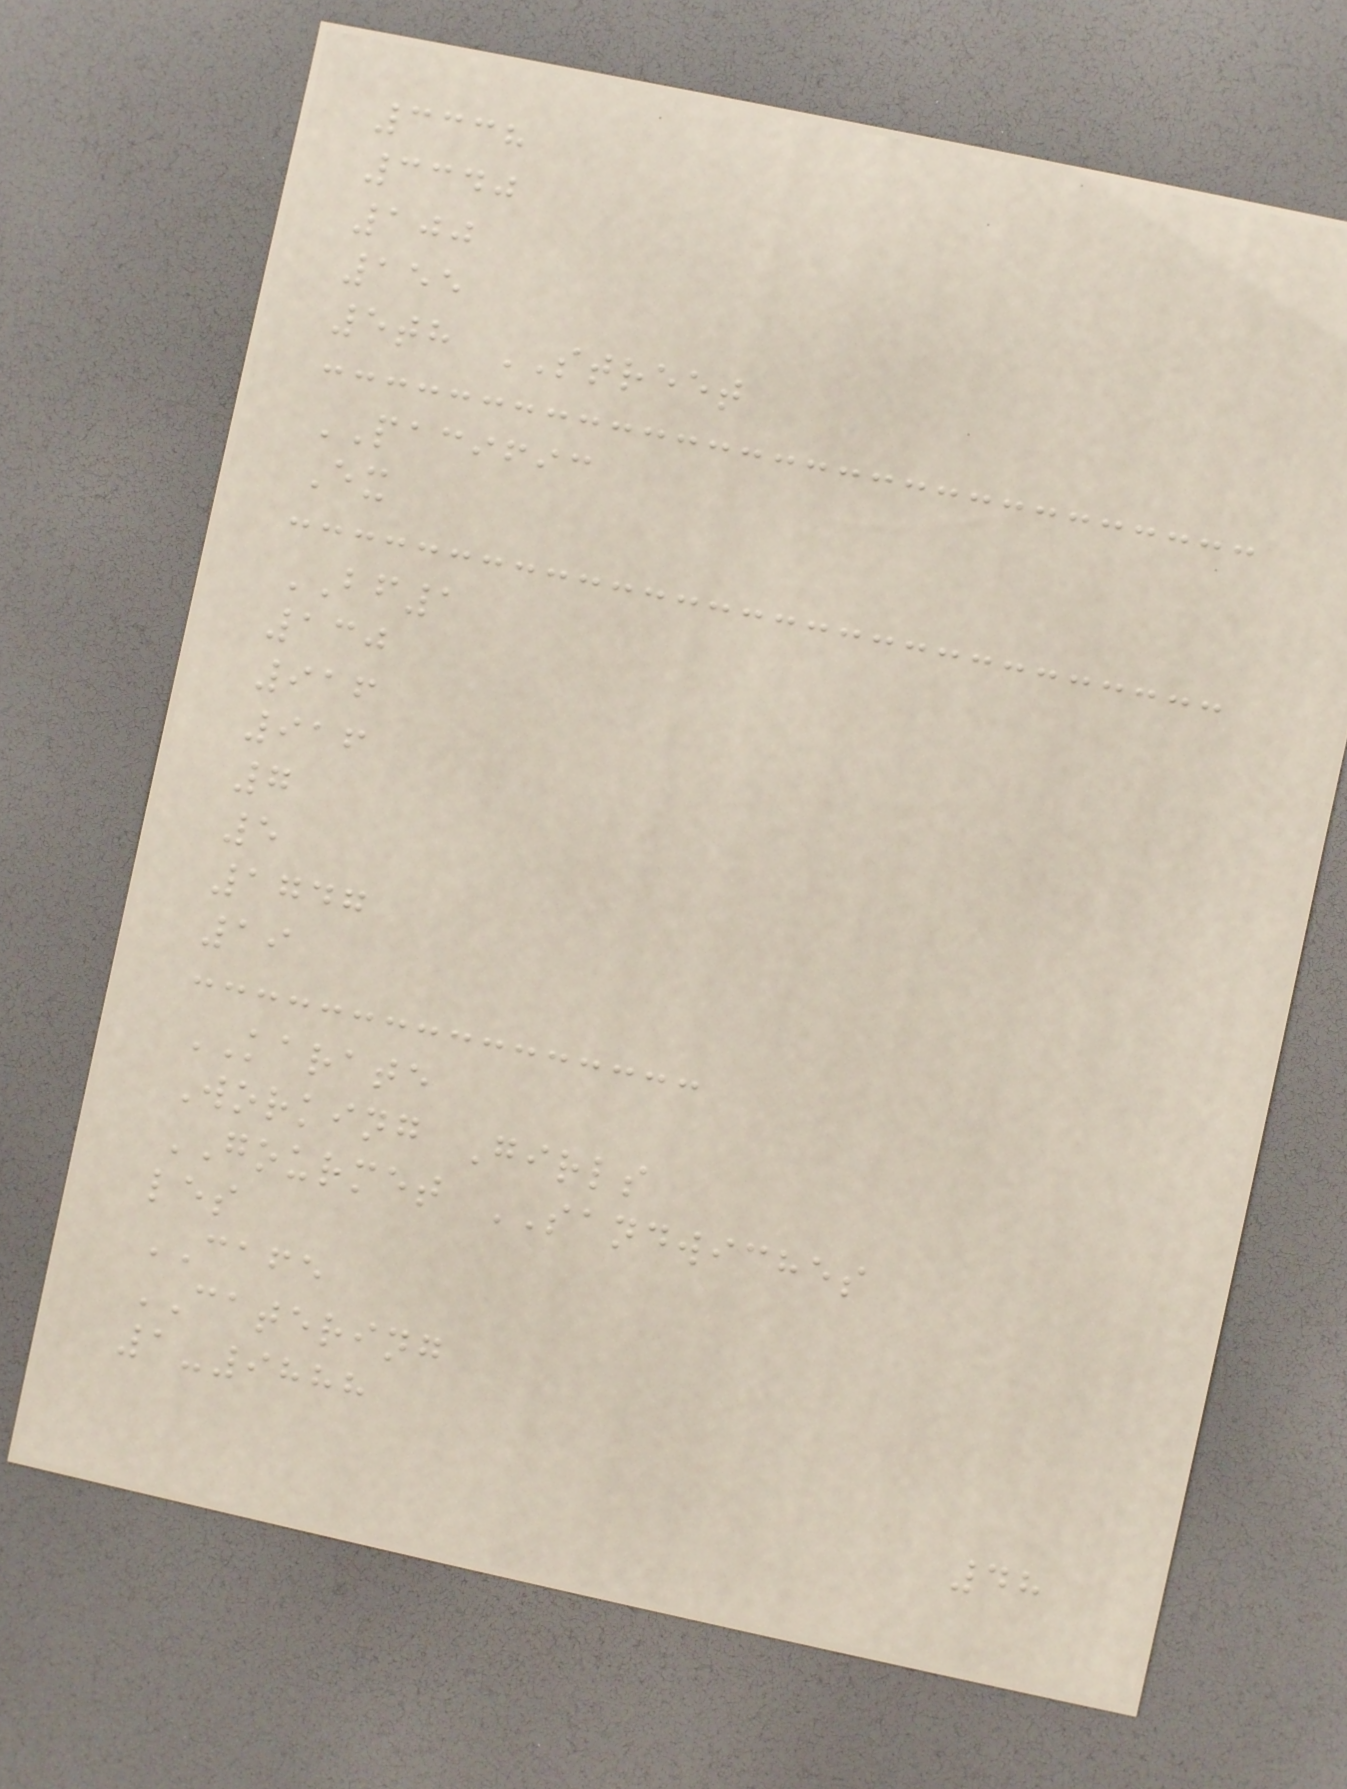3338
3340
100
155
5th STREET
PACIFIC
Ex
BF1
130
916
916
7
5
1747
19
KARATE
Working Girls
GOURMET SANDWICHES
les
CAFE
CATERING
1-9888
48
